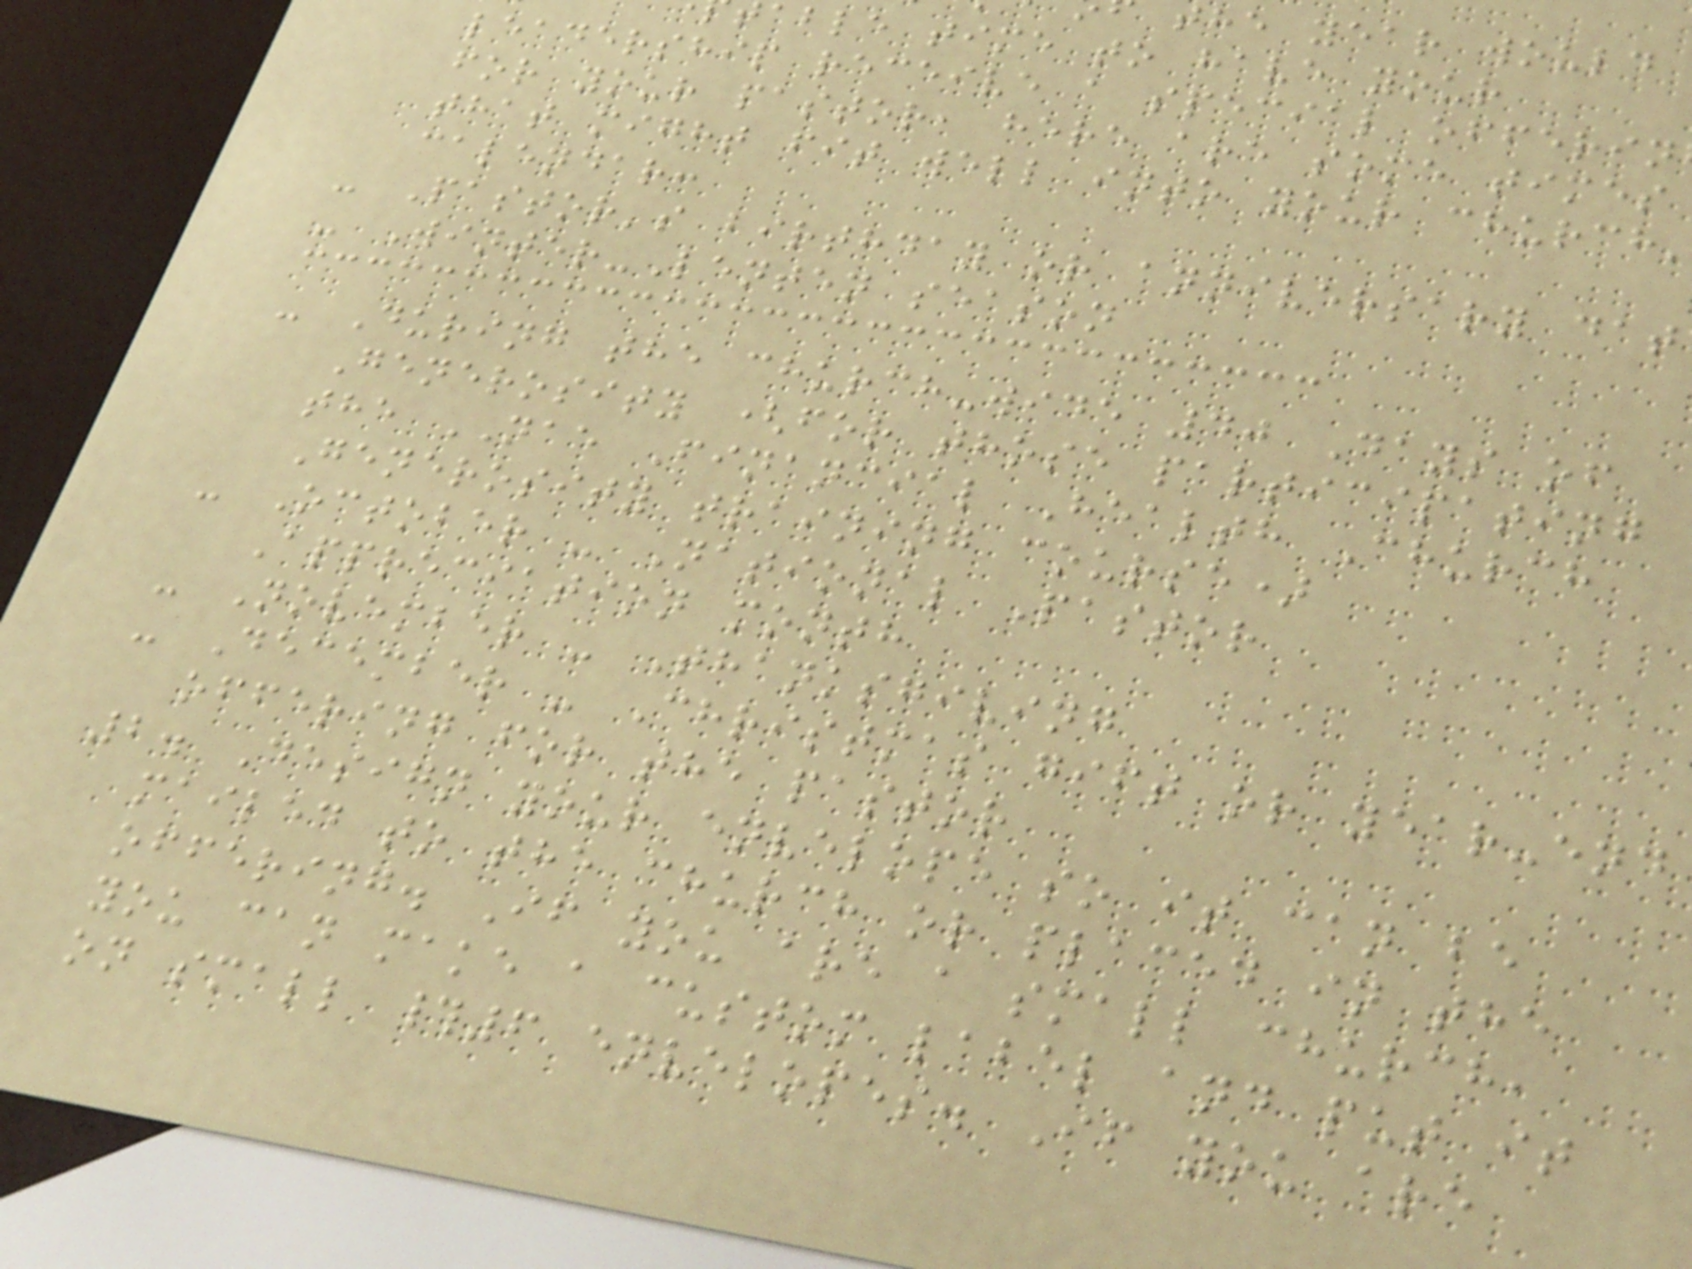the year would
able time to have your
leadership receive a special offerin
for your pastor, here are some times
that might fit well into your church
calendar:
- Pastor's birthday or anniversary dat
- Winter-Lenten season
- During the church-wide 40 Days of
Generosity (for those participating
the NAE Financial Health Church
Generosity training course)
- October - National Pastor
Appreciation month
- November - Thanksgiving
- December - Christmas gift or year-end
offering for the pastor
2. Design your envelope so it can be
mailed to the church or placed in the
offering. If you are a small church,
you can make a custom label and put it
on small #6 envelopes. If you are
